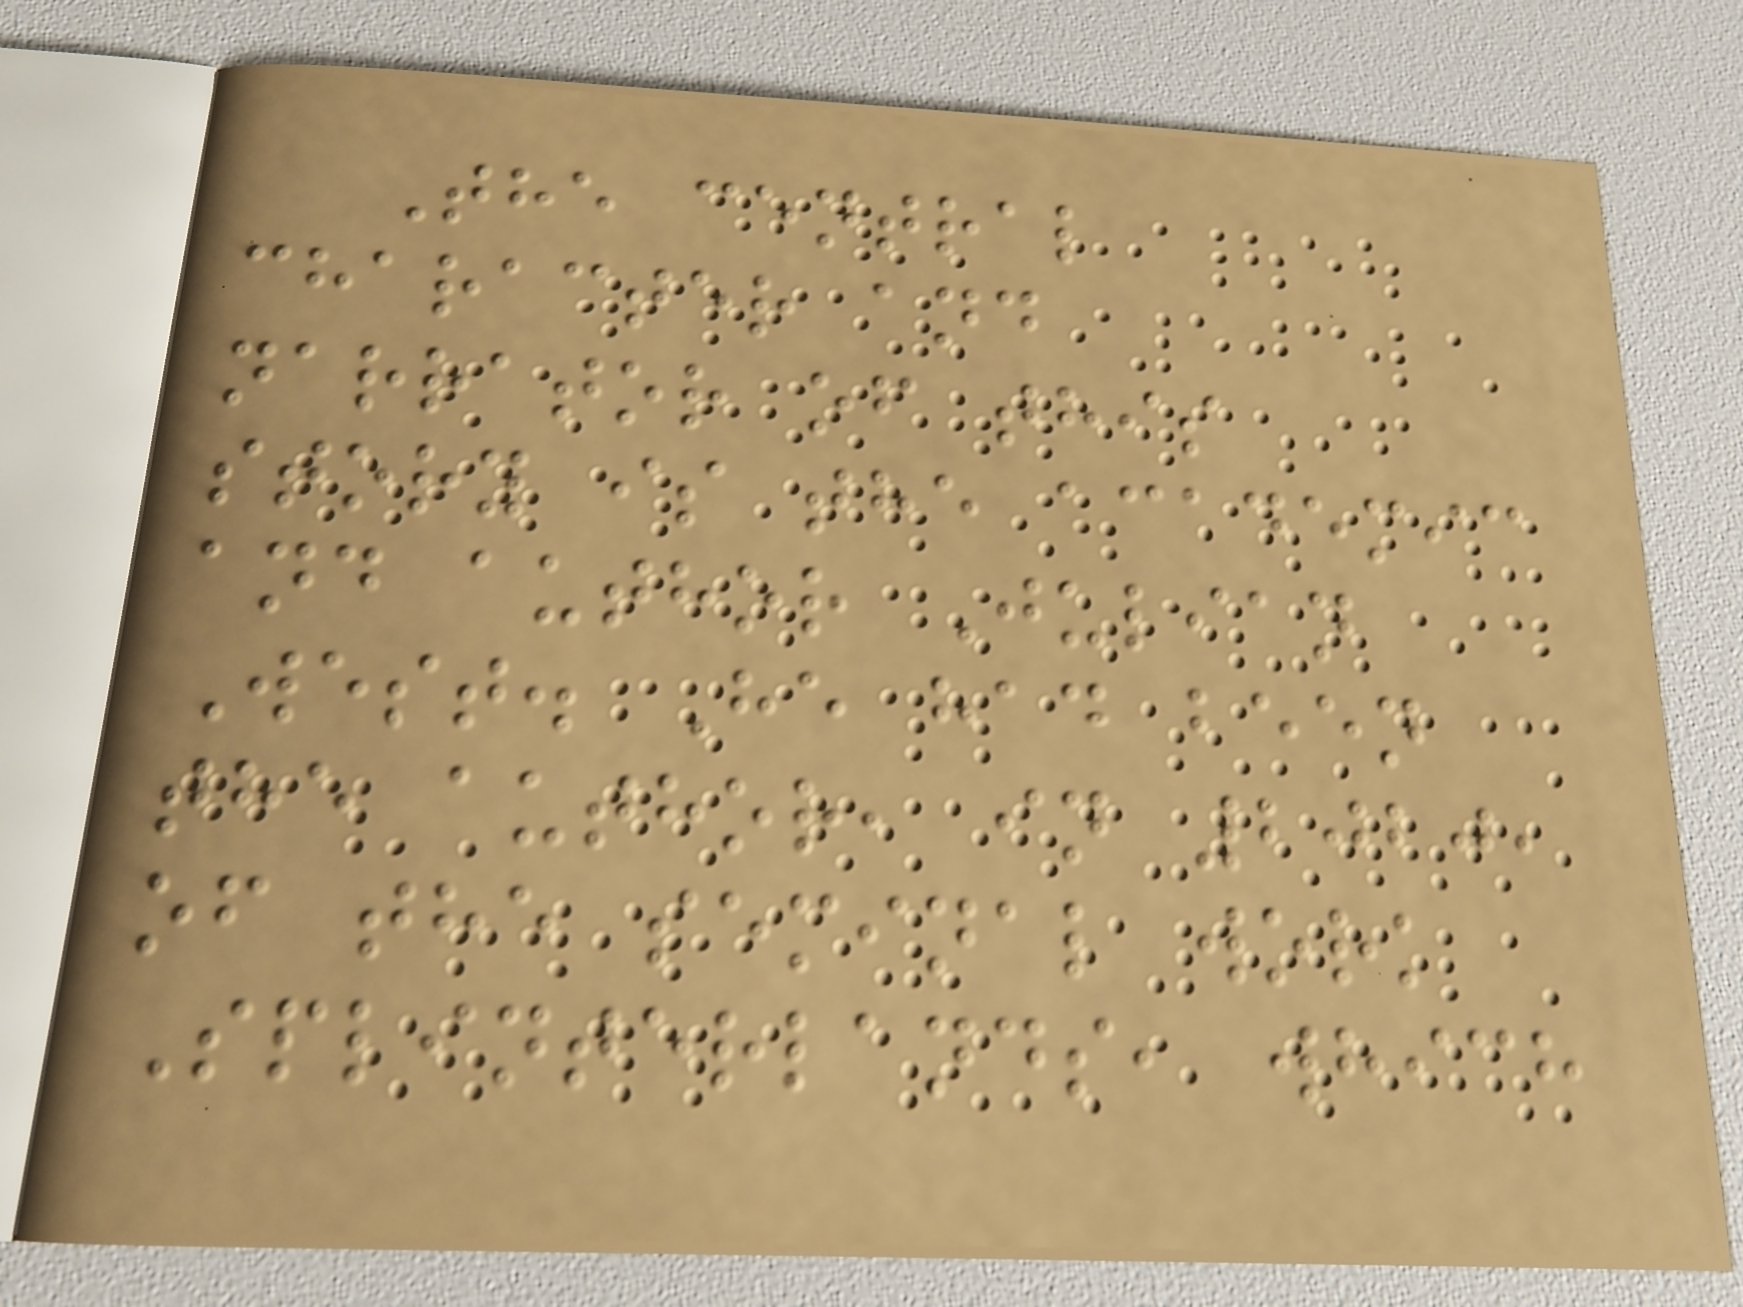The central
character and
narrator of this
story is the academic
and author Julian
West. He had been
the author, in 2020,
of the seminal work
Splinterlands, which
